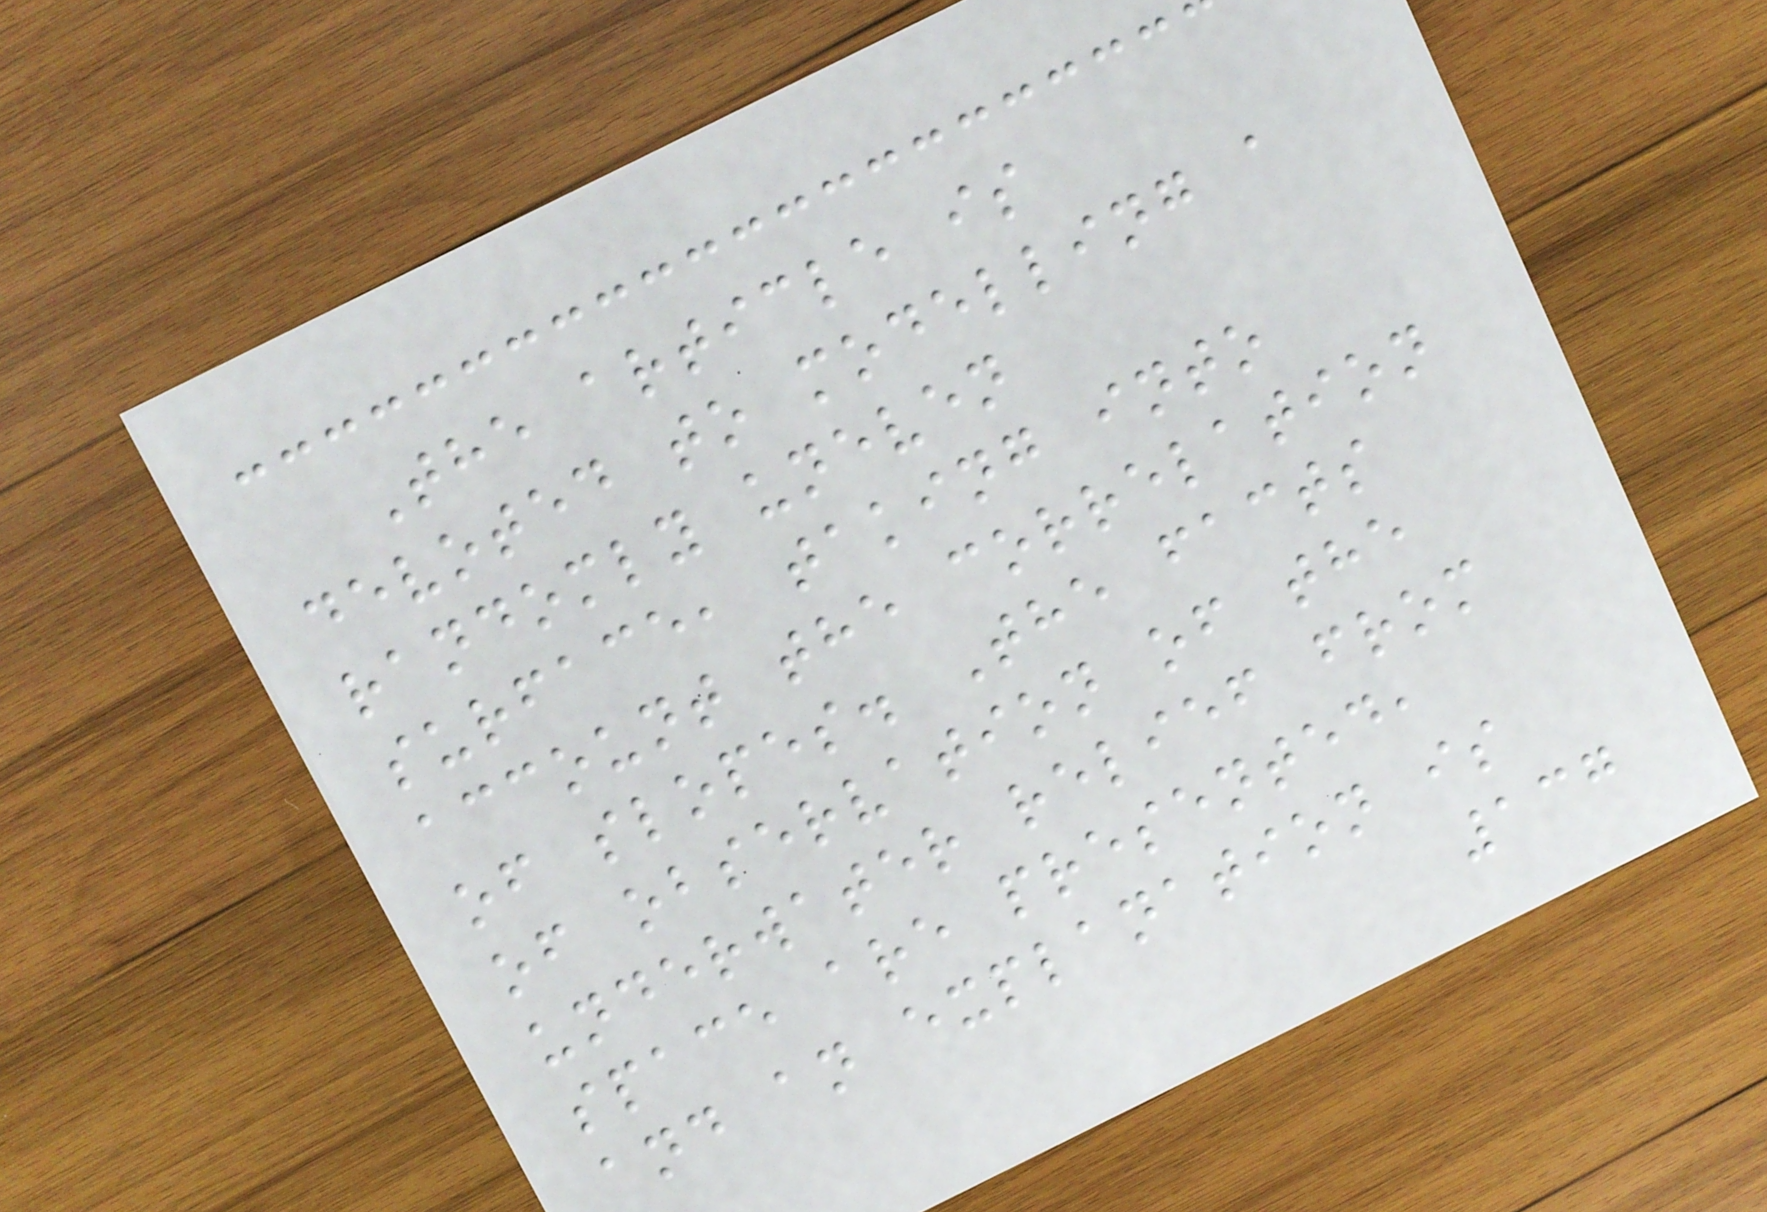The article is
devoted to modelling a
randomly uneven
surface, taking into
account the correlation
of slopes. The facts
of observation of the
underwater relief from
space are presented,
and an explanation is
137
